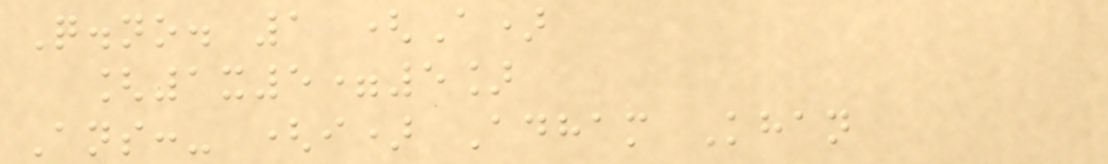Q.no. 1 (A)
[1x5=5]
Ans:- (i) Adham Khan
